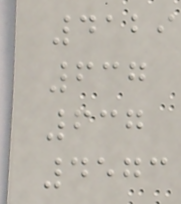4129
637
637
4573
